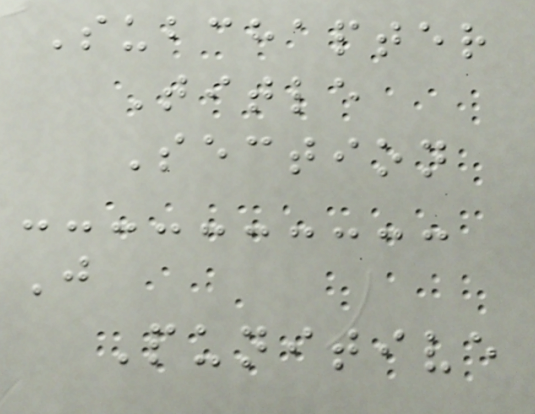Subchapter
Title
Section
J
Punitive
